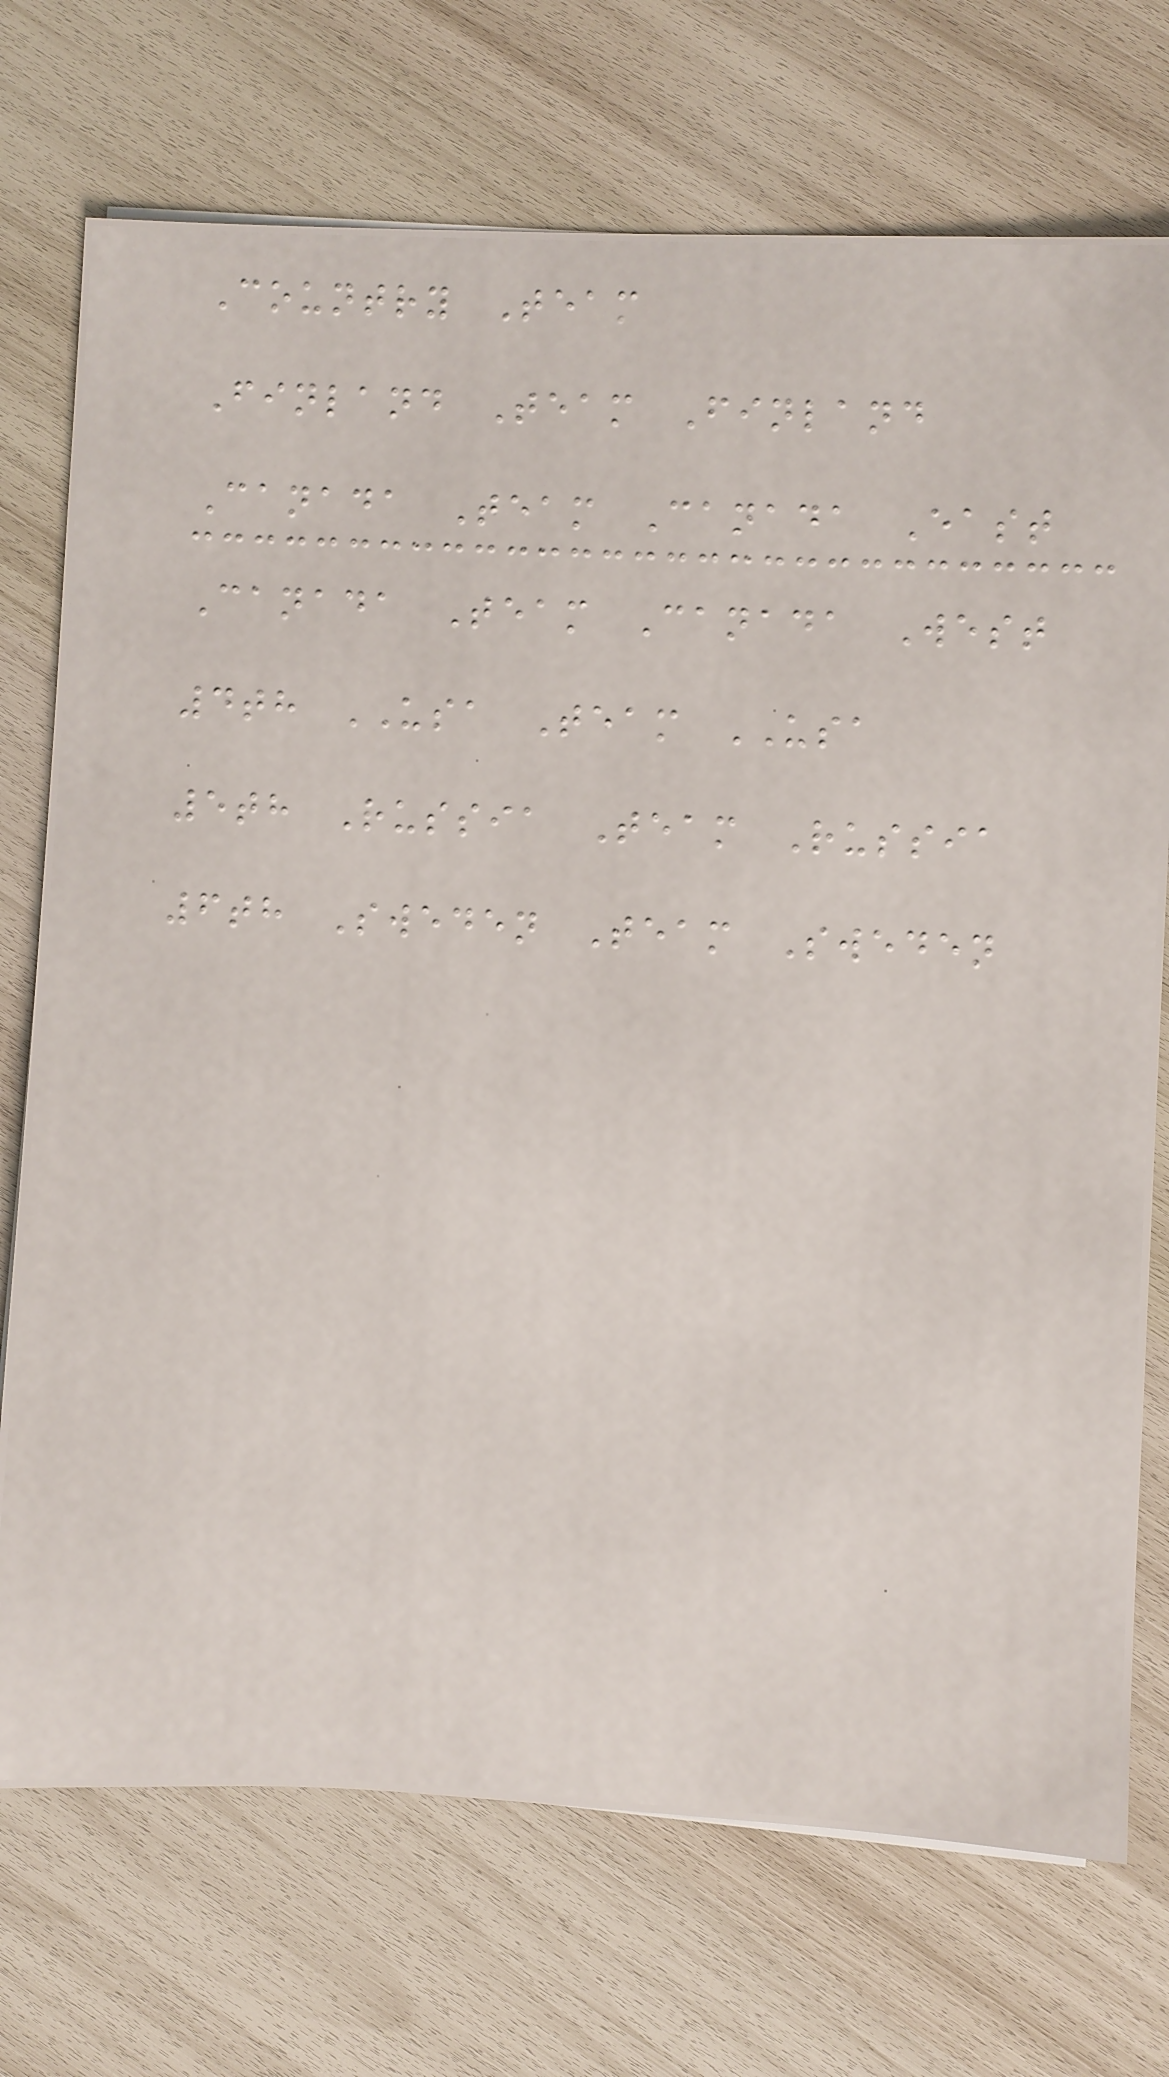Country Team
Finland Team Finland
Canada Team Canada East
Canada Team Canada West
4th USA Team USA
5th Russia Team Russia
6th Sweden Team Sweden
